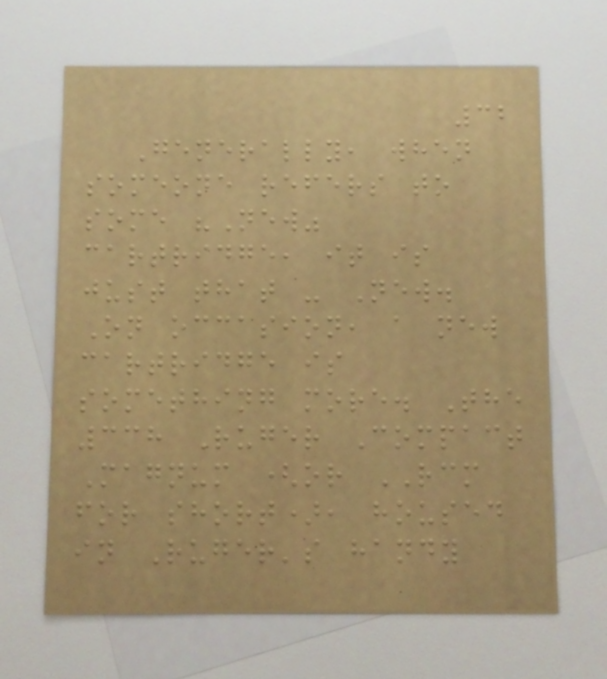32
Generally, when
someone refers to
some "New"
cartridge, it is
just that - New.
On occasion, a new
cartridge is
something more. The
338 Ruger Compact
Magnum (or RCM
for short), housed
in Ruger's handy
